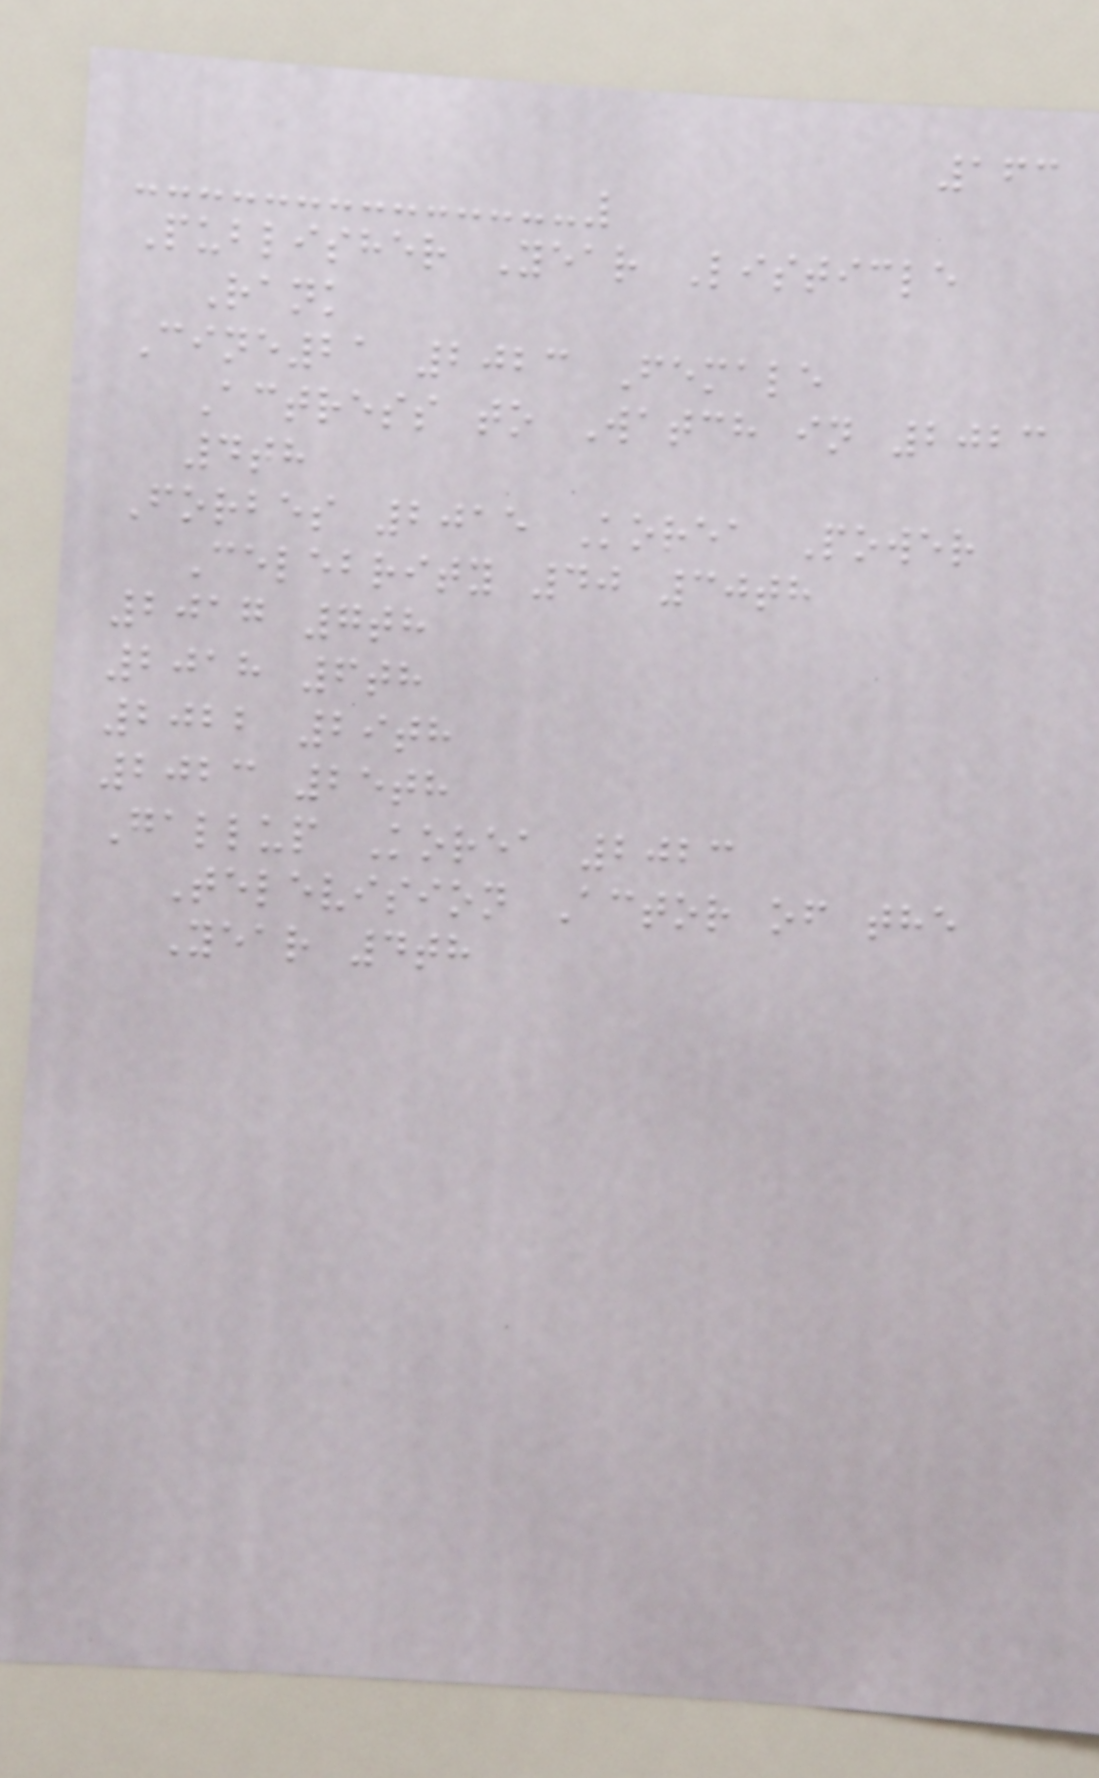163
Publisher Year Listicle
Rank
Cine21 2023 Female
Actress to Watch in 2023
4th
Forbes 2015 Korea Power
Celebrity 40 30th
2017 7th
2018 6th
2022 29th
2023 25th
Gallup Korea 2023
Television Actor of the
Year 4th
